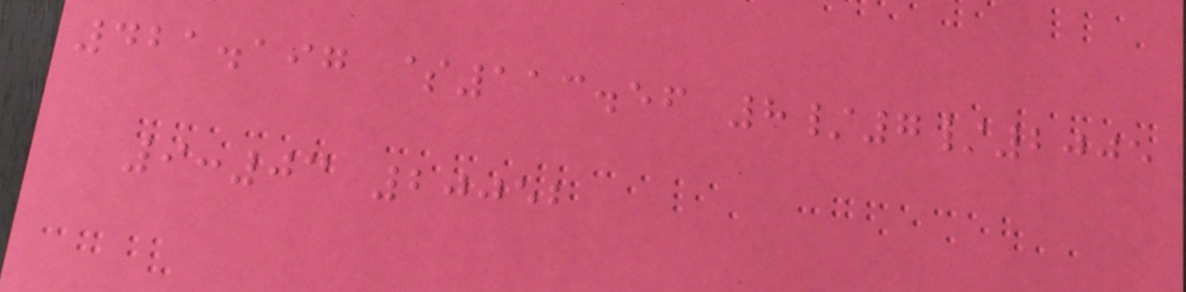421.197 $113.56 8/7/2005
9:03 20052
